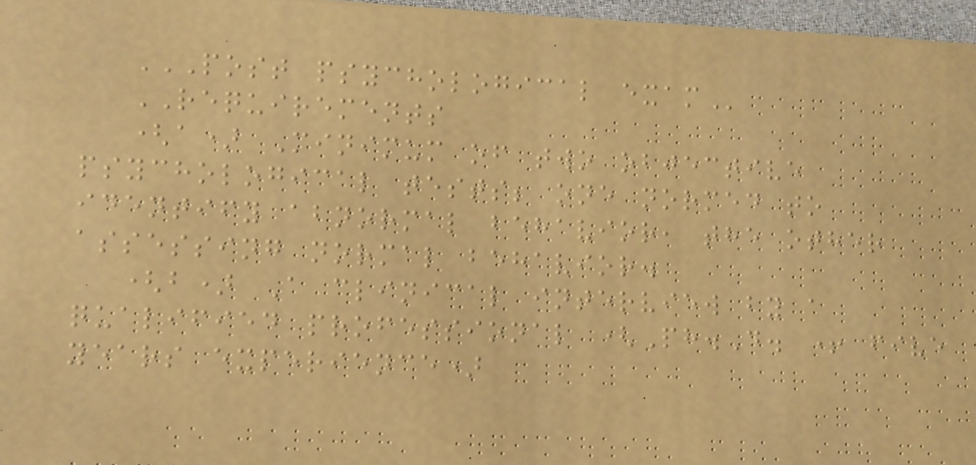POST PSYCHOLOGICAL EXAM
REQUIREMENTS
(a) Minimum of two objective
psychological tests; one normed to
identify abnormal behavior, the other
assessing normal behavior.
(b) A clinical interview by a
qualified professional (Ph.D. + five
years experience)
